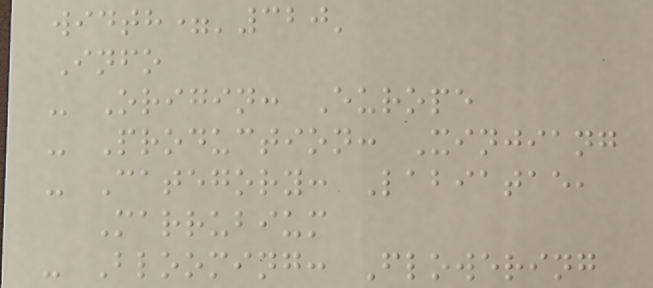width='320'
Info
- Origin: Europe
- Production: Xinjiang
- Category: Labiatae,
Marrubium
- Blooming: Flowering
